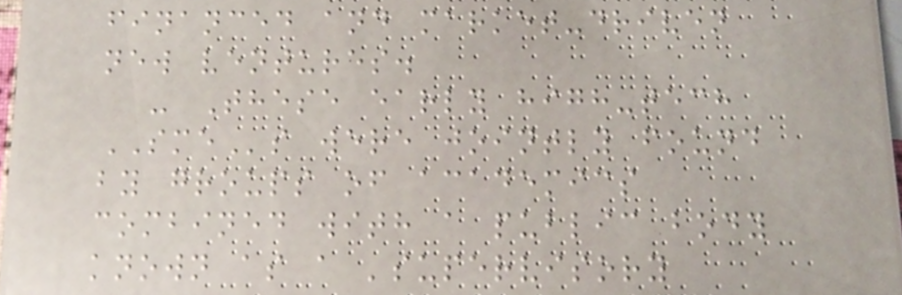financed and market-driven
new ventures.
- These early high-tech
SMEs were jointly found
by groups of academics
combined with a public body
known as a 'supervisory
